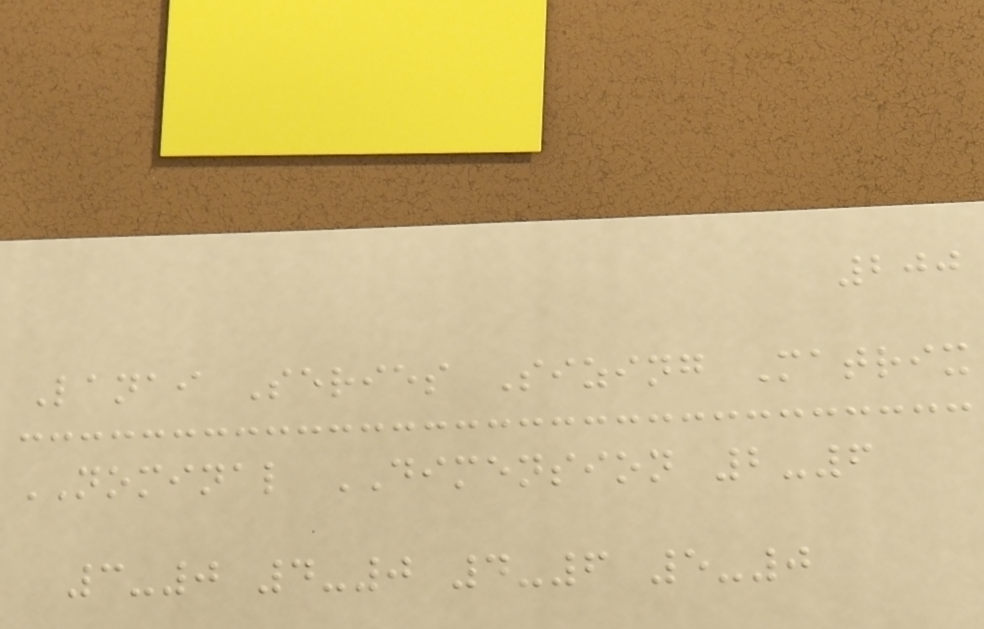200
Lanai Series Sizing Matrix
NOMINAL DIMENSION 2-6
3-0 4-0 4-6 5-0
